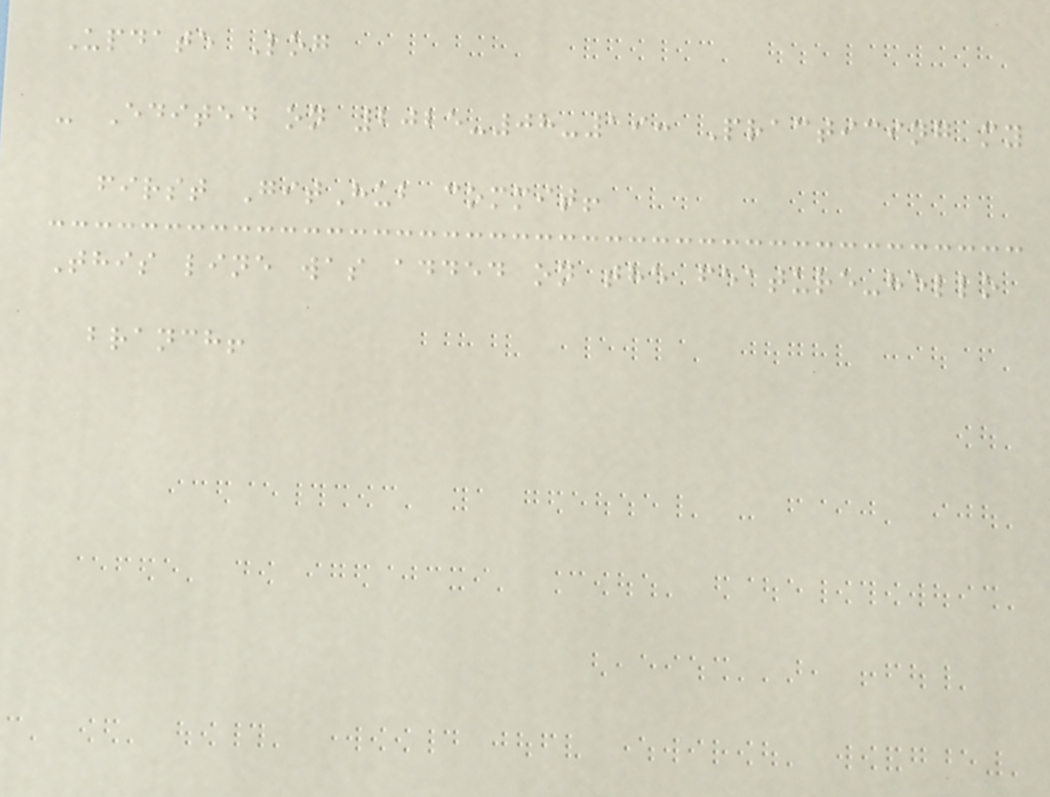Update Log
- Edited on 2025-08-19: Practicing my
first GitHub commit!
This line was added on the feature-hello
branch!
